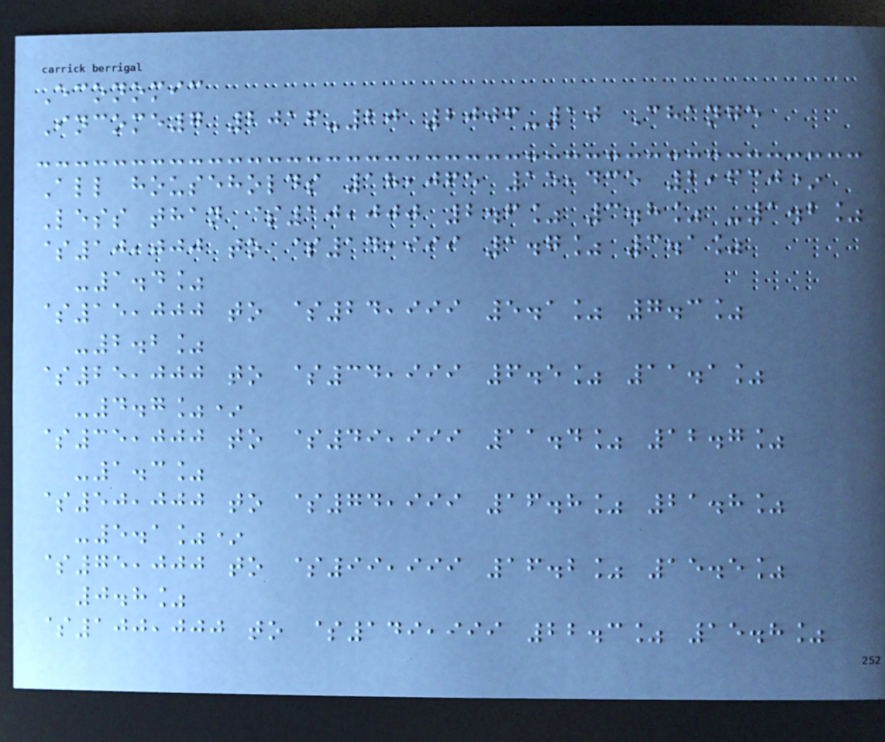Economic
Income7 2016-20 2006-10 Change
All households 18,065 15,435 2,630*
Less than $10,000 2.6% 3.8% -1.2%
$10,000 to $14,999 1.7% 3.1%
-1.4%
$15,000 to $24,999 5.1% 7.3%
-2.2%
$25,000 to $34,999 6.5% 11.1%
-4.7%*
$35,000 to $49,999 11.4% 12.7%
-1.3%
$50,000 to $74,999 16.8% 21.8%
-5.1%*
$75,000 to $99,999 16.2% 15.5%
0.8%
$100,000 to $149,999 22.3% 15.8%
